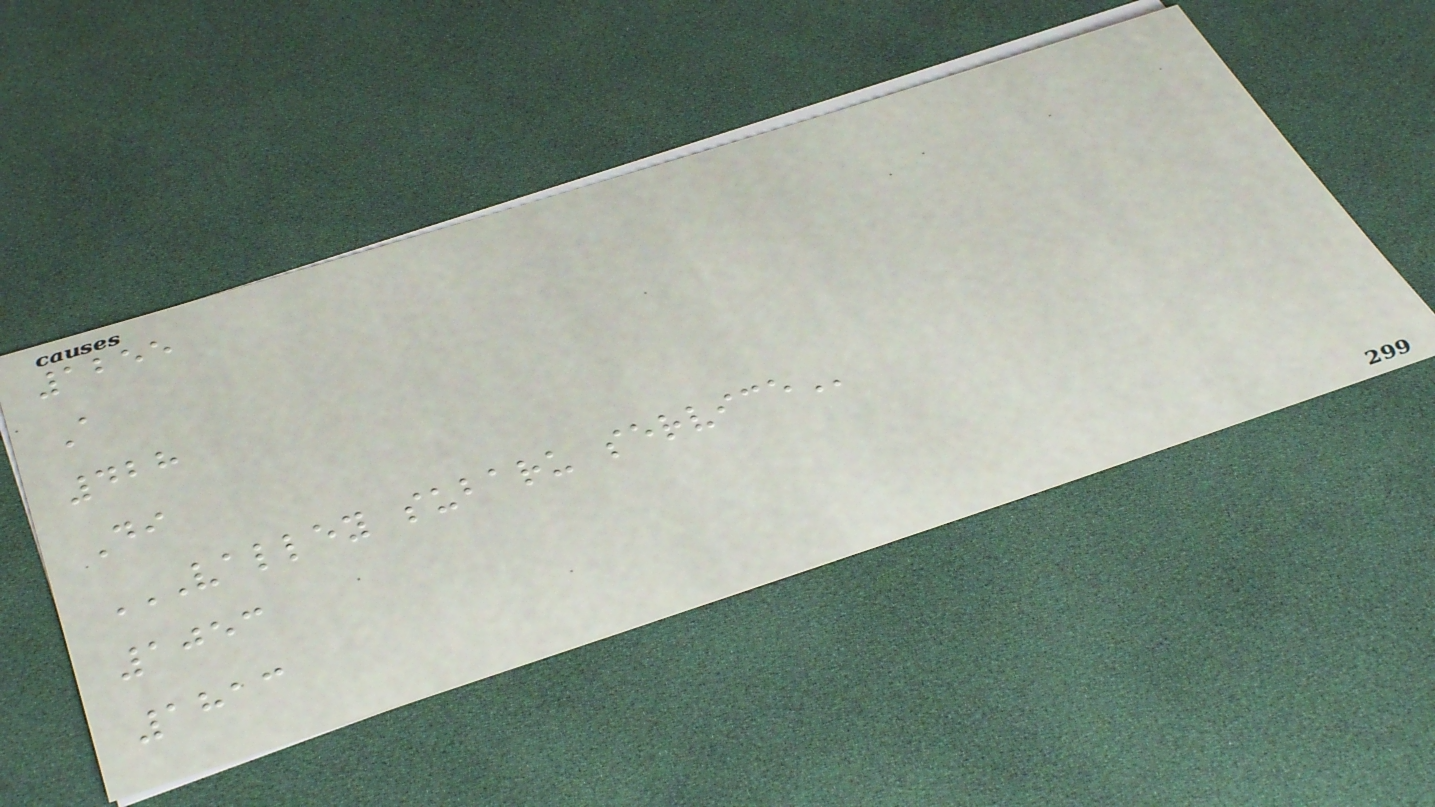1255
A
428
Di
VALLEY SUBARU SERVICE
1053
1813
